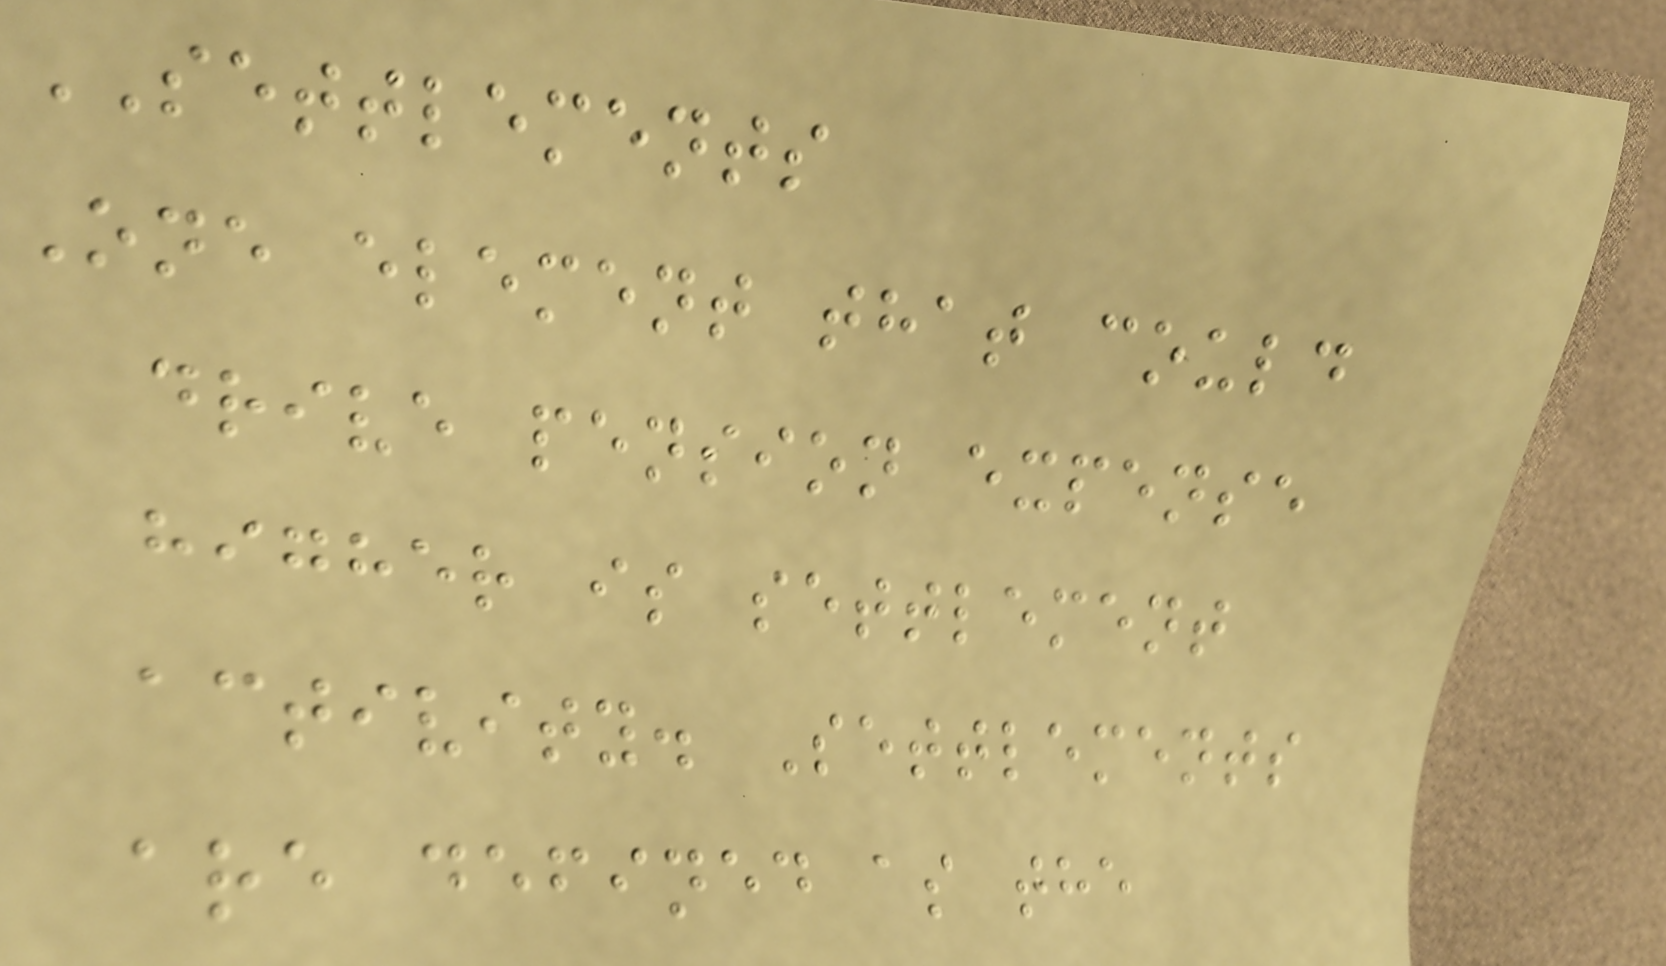SETTLEMENTS
One element that could
drive pension expense
higher is settlement
activity. Settlements
are defined as the
